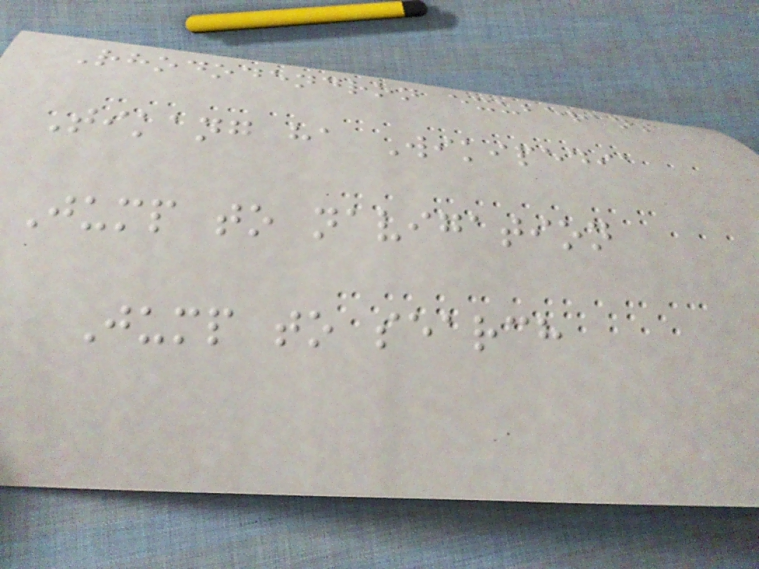Rhododendron exuberans
Tikang ha Wikipedia
Jump to navigation
Jump to search
